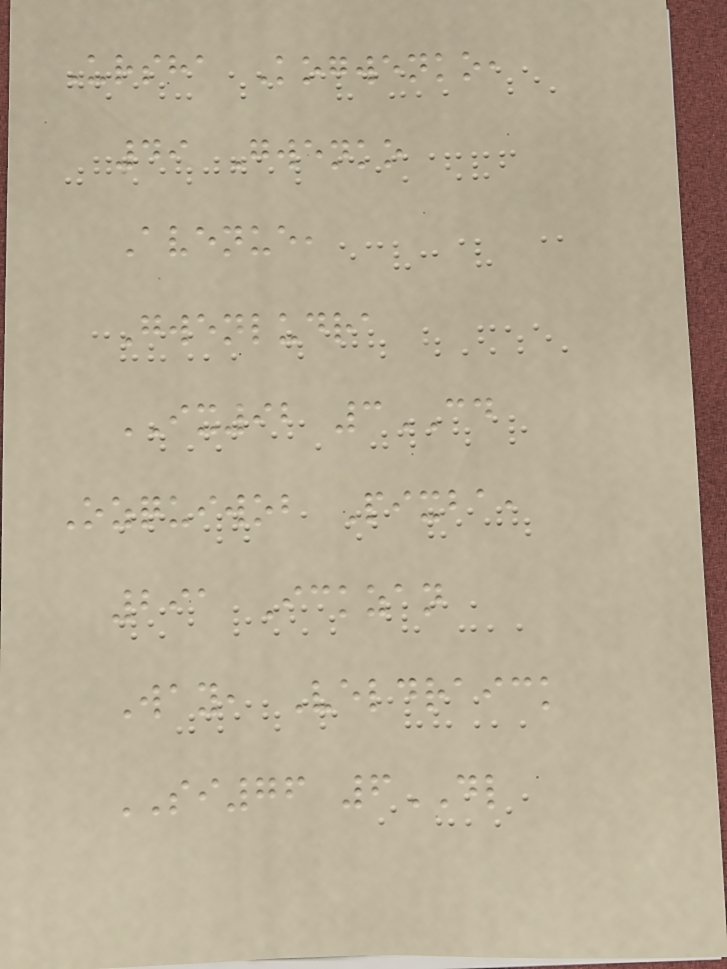Ursha Kogwenko,
49 Gwenko
Avenue,
Gwenludra
IX92 3CD
Ozquiwob Pixba,
291 Ickzan
Way, Veldraick
SI76 6DL
